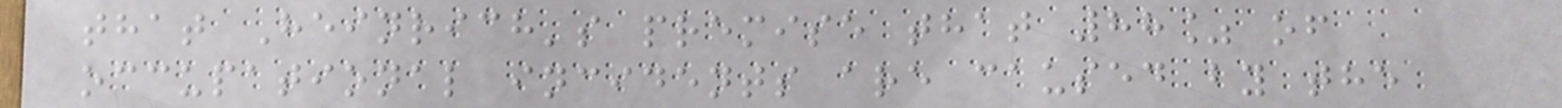that Heinrich's premise that 88% of
occupational incidents are caused by the
